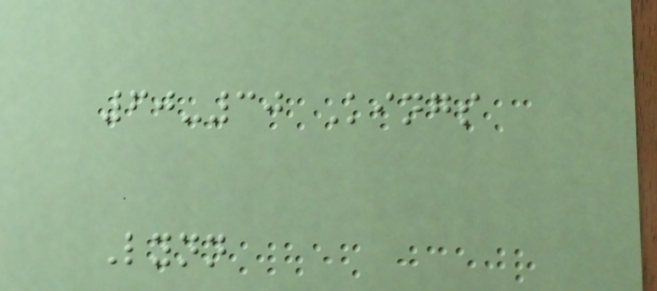60-30 Kings
Lynn
